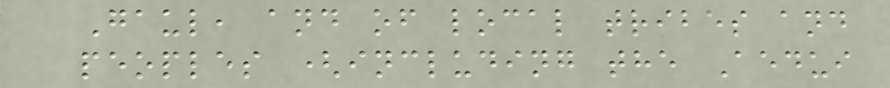Gaul, and of local tribes and
peoples (including the Aedui
